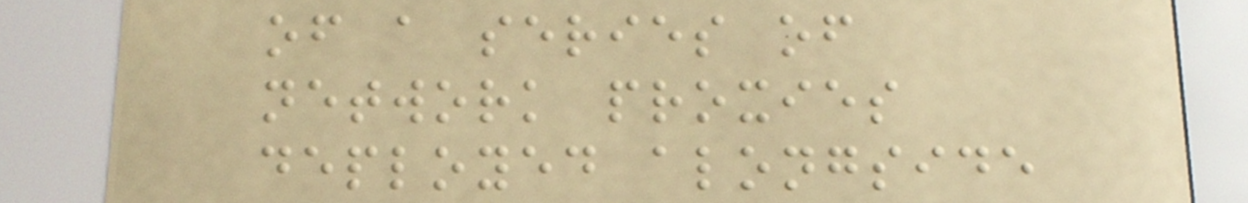of a series of
network proxies
deployed alongside
